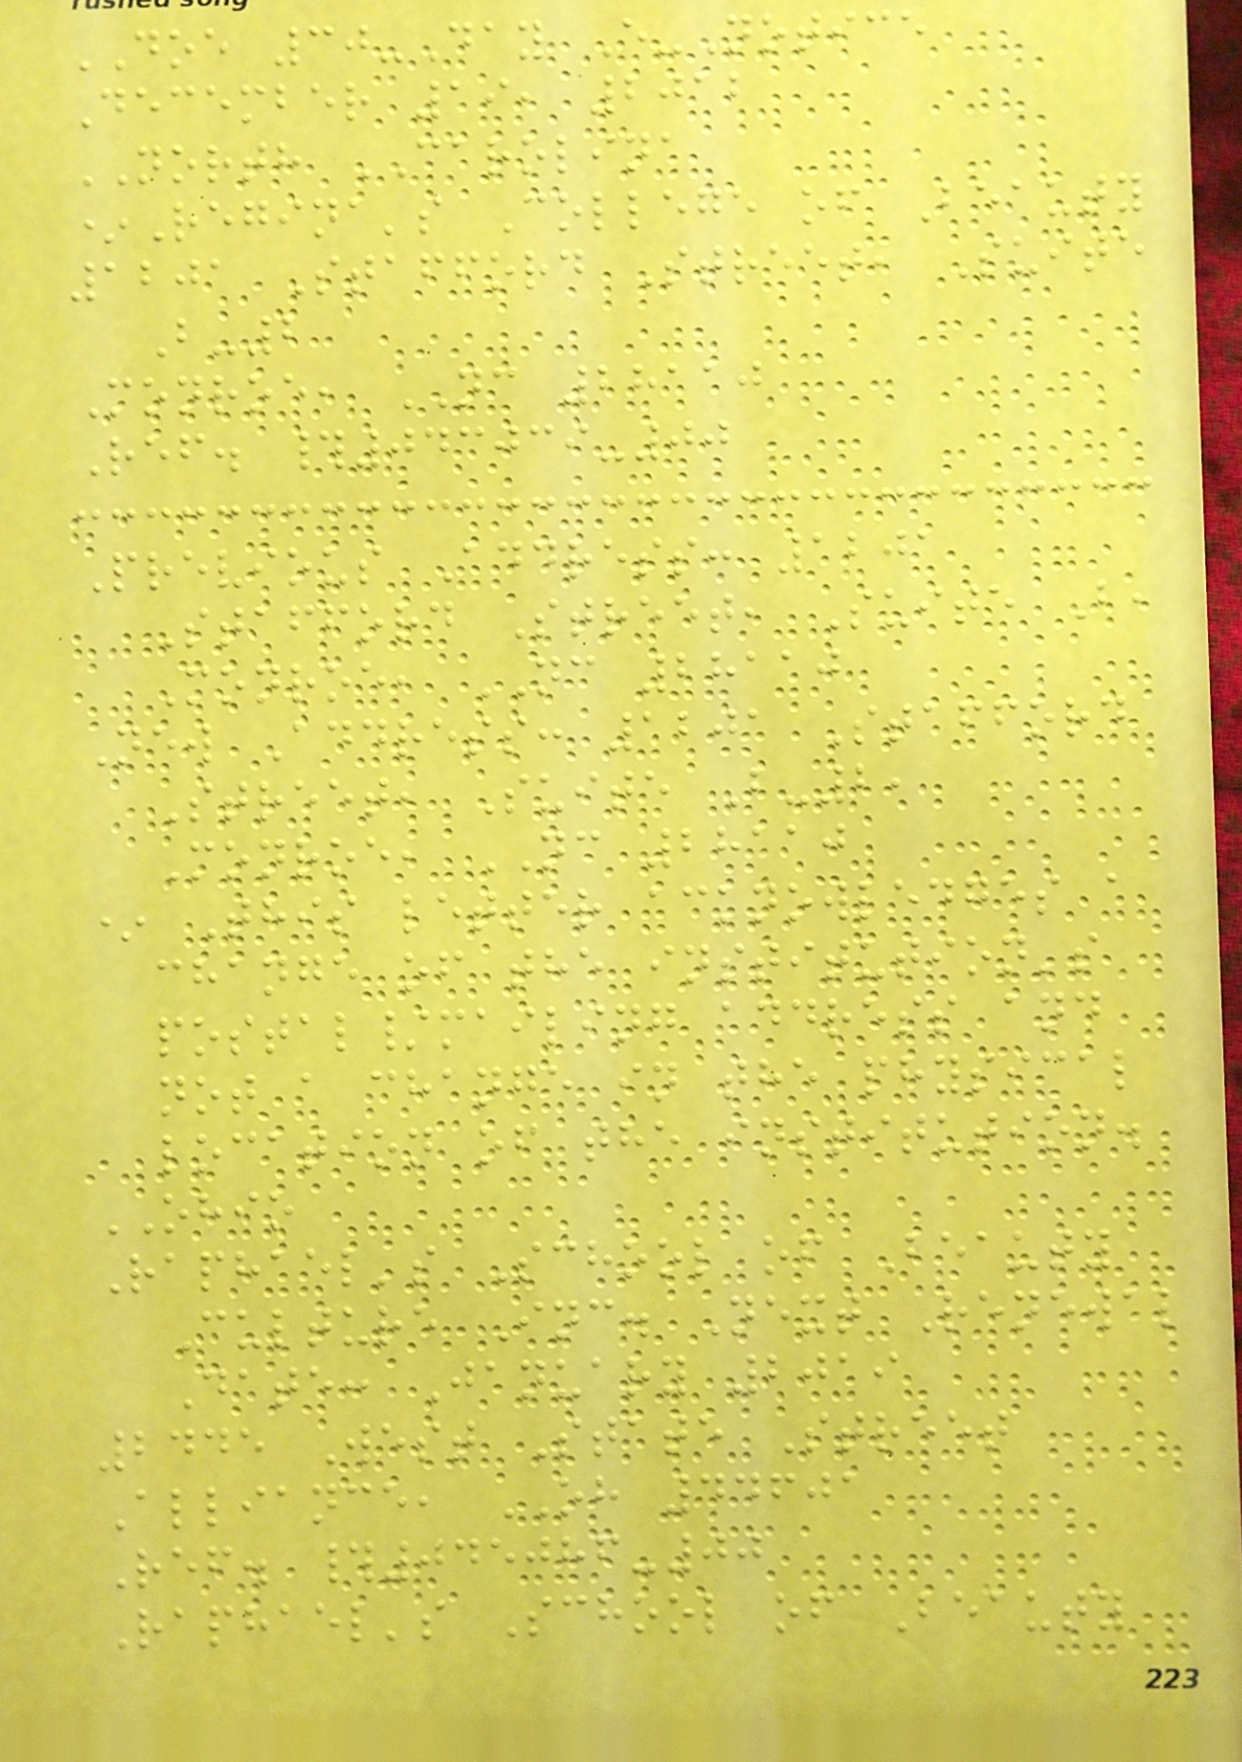DOE 30-Day E-Notice
December 19, 2012
NORTH CAROLINA
*Regina's College of Beauty
1201 Stafford Street, Suite
B-2
Monroe, NC 28110
Ref. #043039-00
Previous Address: 1201
Stafford Street, Suite B,
Monroe, NC 28110
New Address: 1201 Stafford
Street, Suite B-2,
Monroe, NC 28110
* This letter acknowledges a
change of the institution's
postal/mailing address and
not a change in the physical
location of the institution.
OHIO
Raphael's School of Beauty
Culture Inc. Next Renewal
Date: January 2019
2445 West State Street
Alliance, OH 44601
Ref. #045086-00
Raphael's School of Beauty
